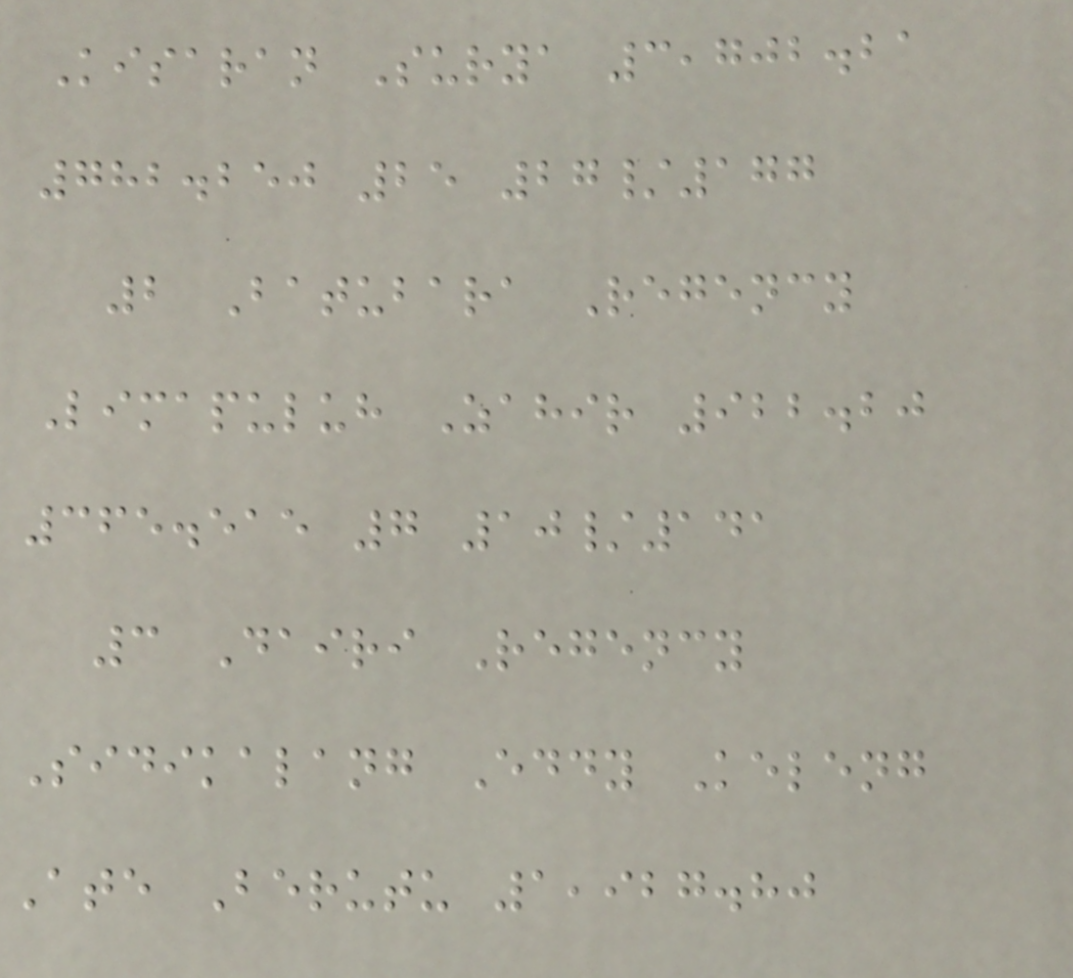Kisaran Surya 3,702.21
782.250 25 27/177
2 Batubara Regency
Limapuluh Zahir 922.20
365.515 7 10/141
3 Dairi Regency
Sidikalang Eddy Keleng
Ate Berutu 1,927.80
